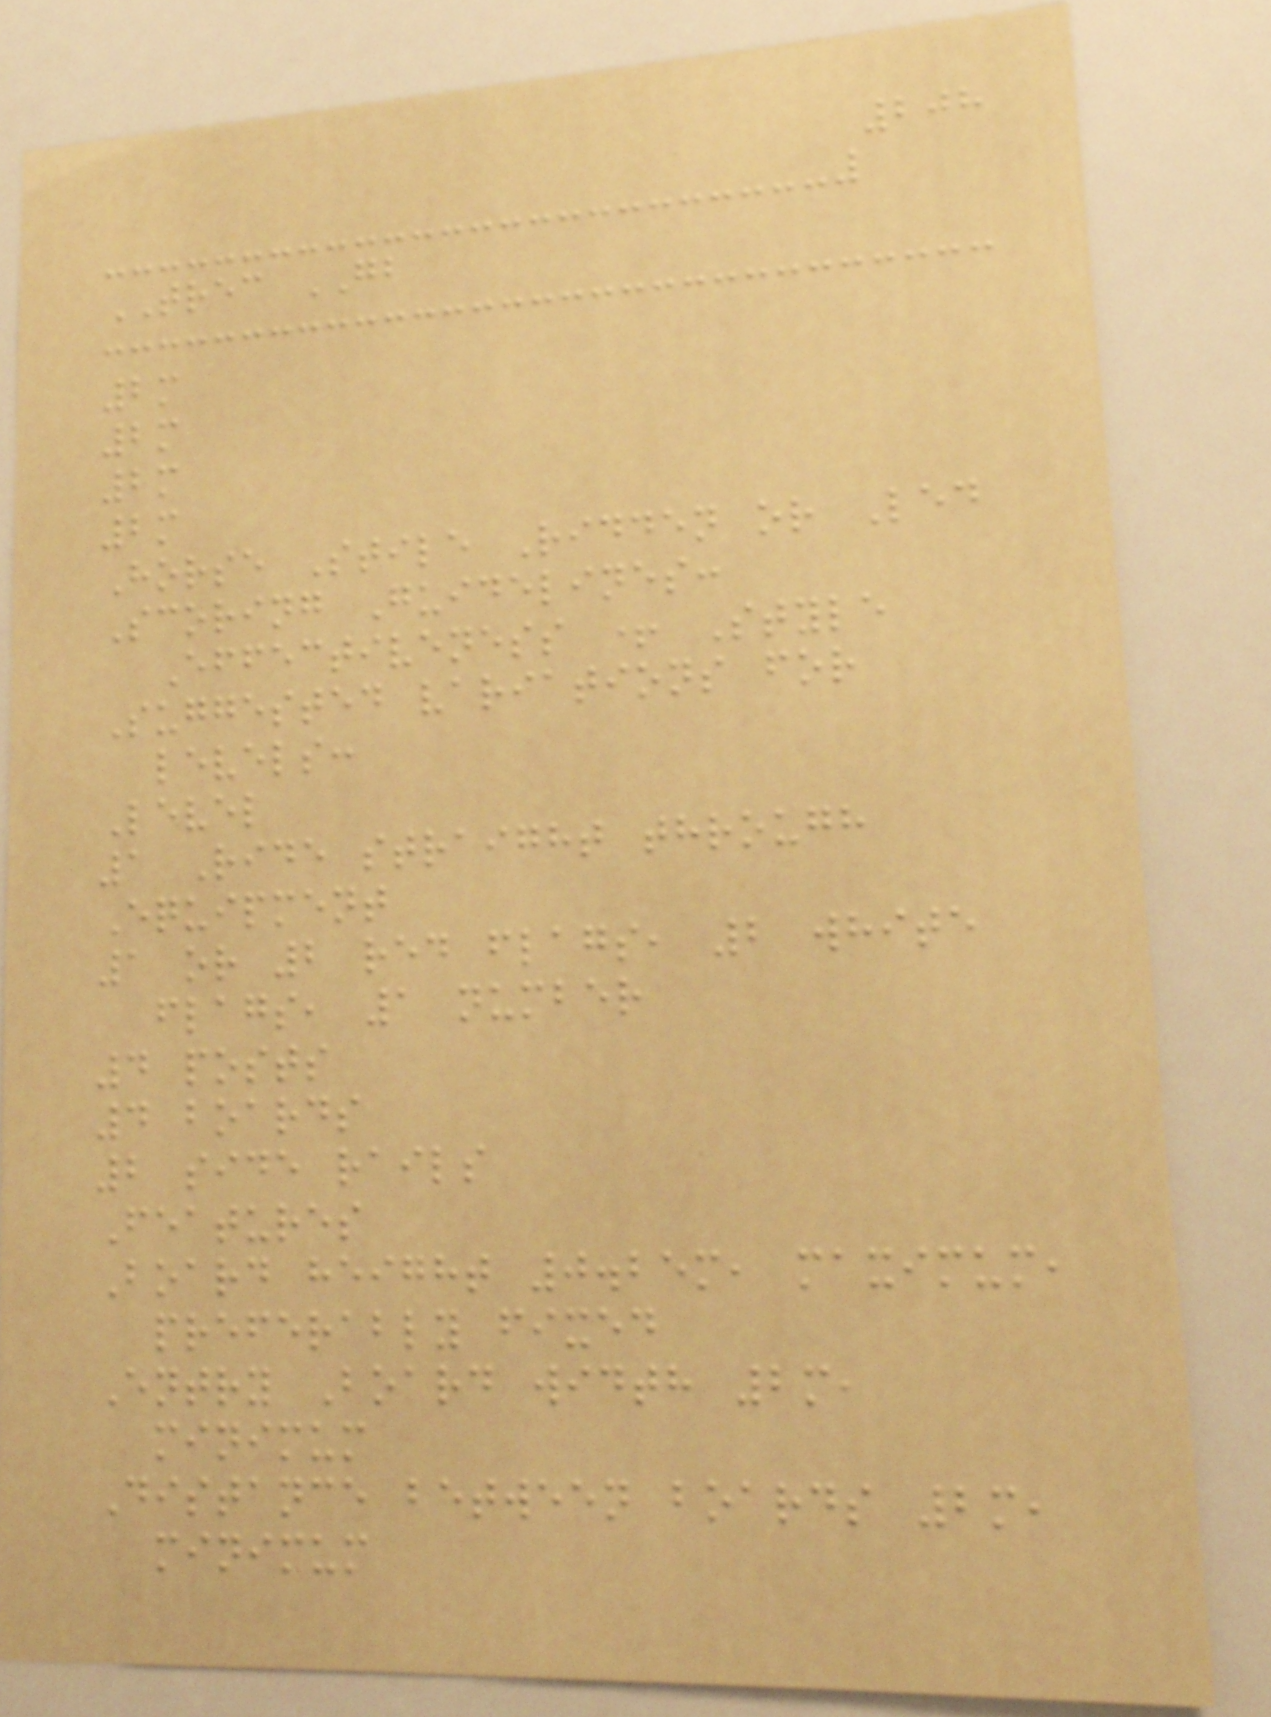208
TREC GB
2m
2m
2m
2m
Horse Stile Ridden or Led
Scoring Guidelines:
Effectiveness + Style
Suggested variations for
levels:
Level
1 Ride straight through
Equipment
1 or 2 red flags, 2 white
flags, 1 number
4 posts
4 boards
2 side rails
Features
Board height 0.25m, maximum,
preferably fixed
Entry Board width 2m,
minimum
Distance between boards 2m,
minimum
